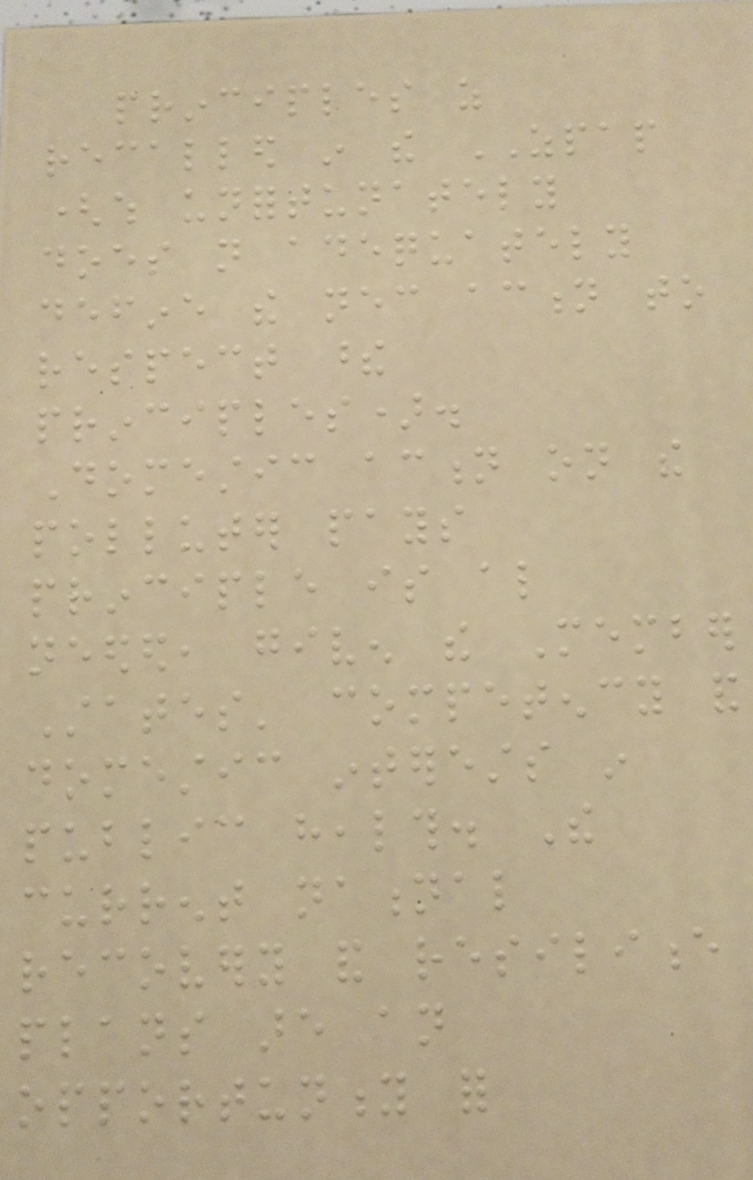principles as
recalled in the ZPAP
(which unfortunately
does not adequately
define the necessary action to
respect these
principles).
Domestic action on the
polluter pays
principle is also
needed, given the Member
States' competency and
domestic interests in
public health. The
current national
recovery and resilience
plans are an
opportunity for
